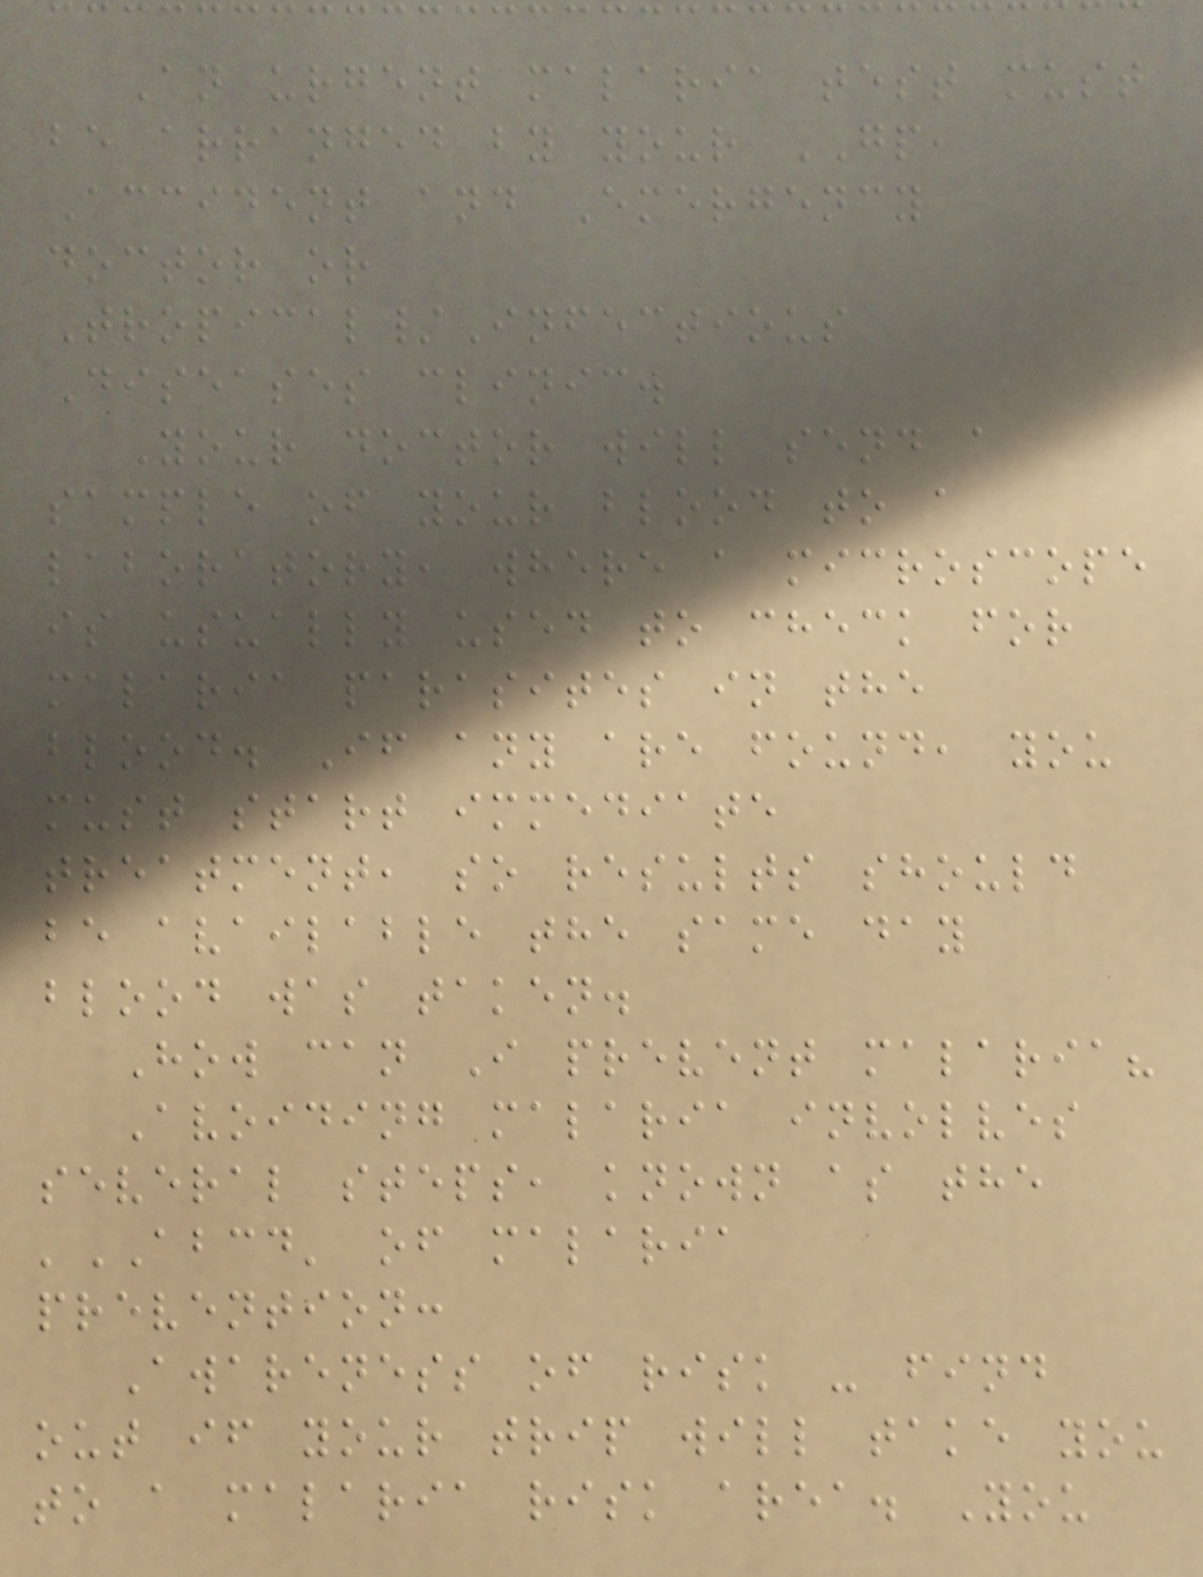An urgent malaria test must
be arranged by your GP,
Accident and Emergency
doctor or
Tropical/Infectious
Diseases clinic.
Your doctor will send a
sample of your blood to a
laboratory, where a microscope
is usually used to check for
malaria parasites in the
blood. If any are found, you
must start immediate
treatment, so results should
be available the same day
blood was taken.
How can I prevent malaria?
Avoiding malaria involves
several steps, known as the
'ABCD' of malaria
prevention:
Awareness of risk - find
out if your trip will take you
to a malaria risk area. You
